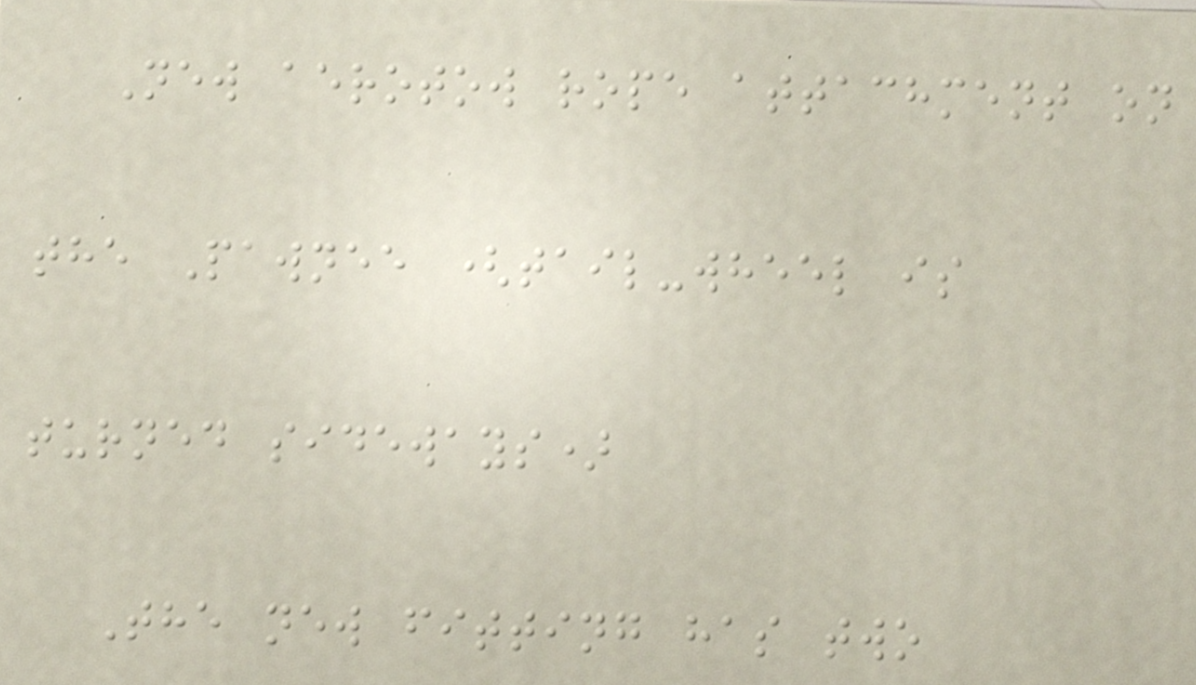New aerotow rope attachment on
the Pawnee (tail-wheel is
turned sideways)
The new fitting has two
